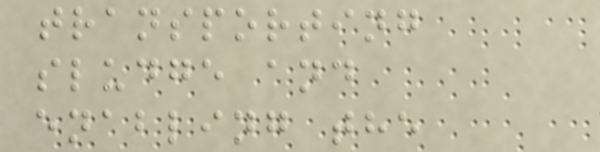transporting
sludge and
enabling the
